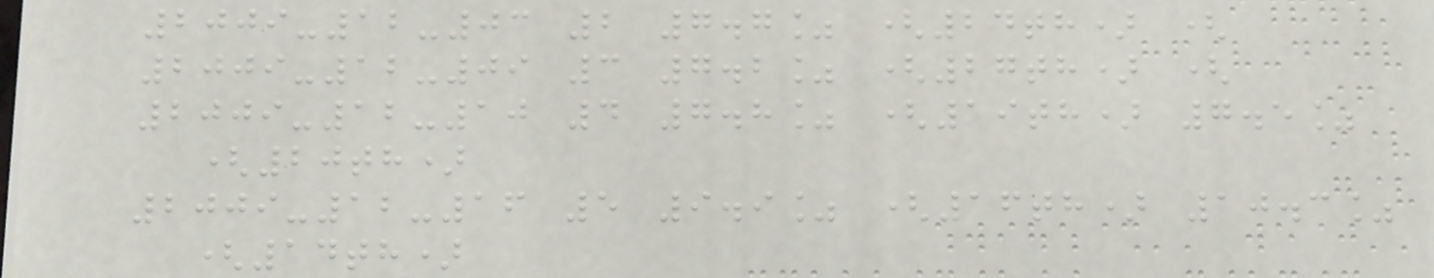2009-12-03 2 7.7% (24th) (
2009-12-09 3 7.2% (27th) (
2009-12-10 4 7.8% (19th) 7.5%
(20th)
2009-12-16 5 9.9% (16th) 10.3%
(14th)
